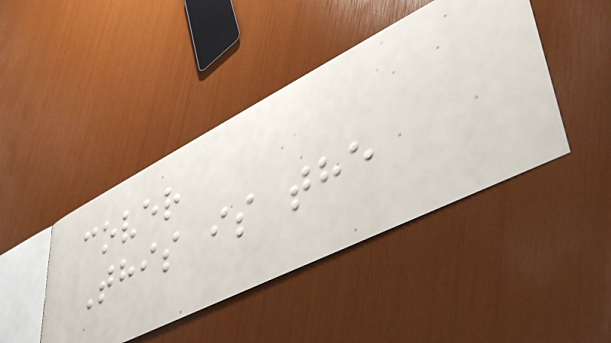cover
This is the
